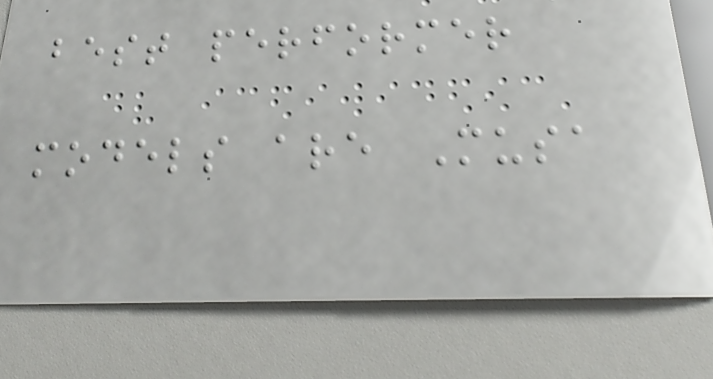best performer
models are Musa
